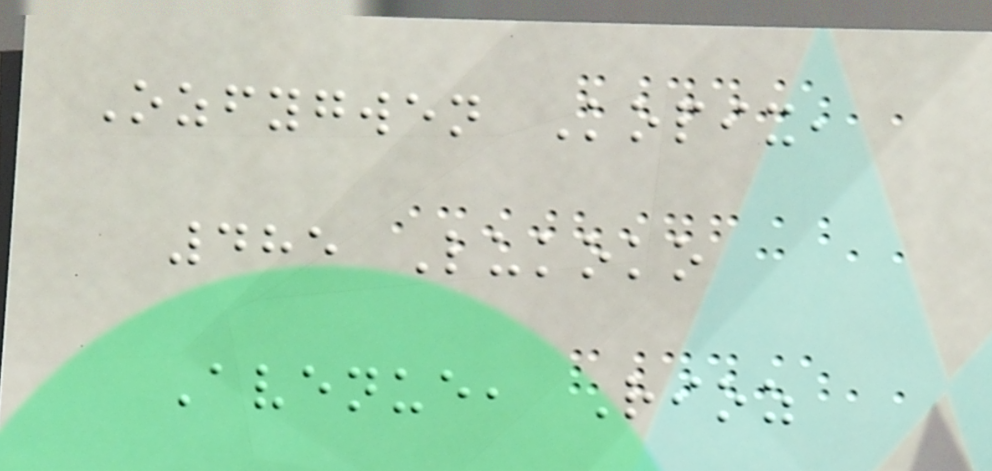Ozfygwen Kopix,
485 Lukoko
Avenue, Rioz
